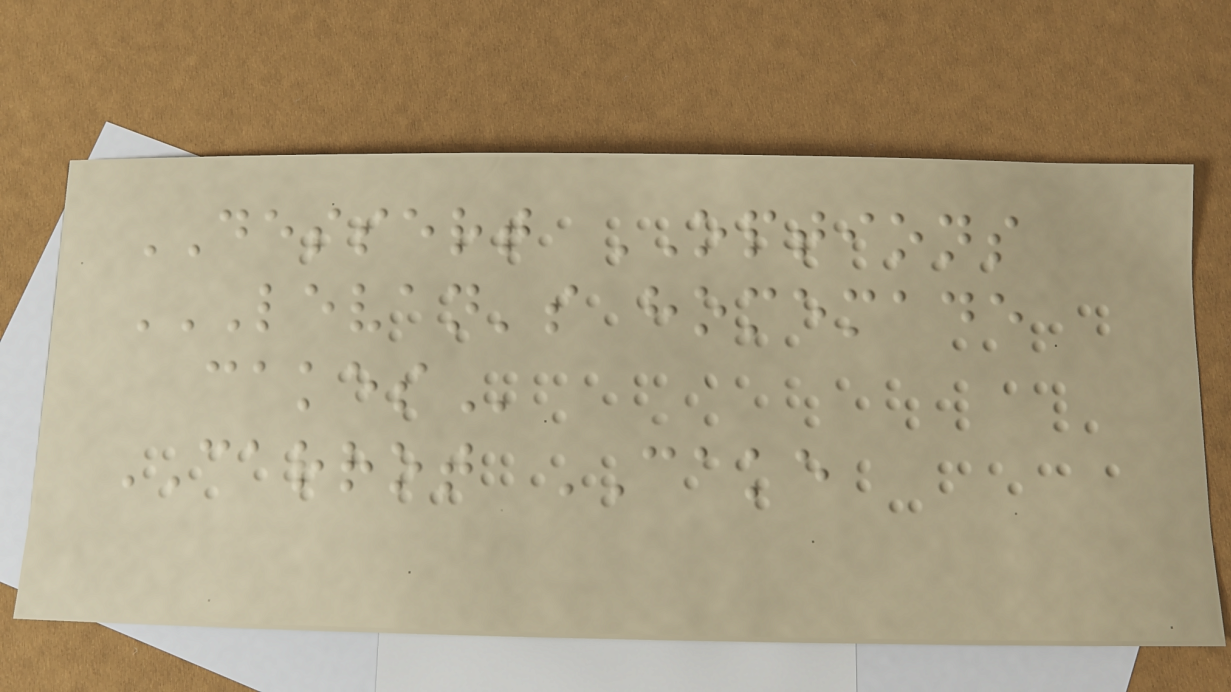DESSERT OPTIONS
LEVAN'S HOMEMADE
CAKES
CARROT CAKE
